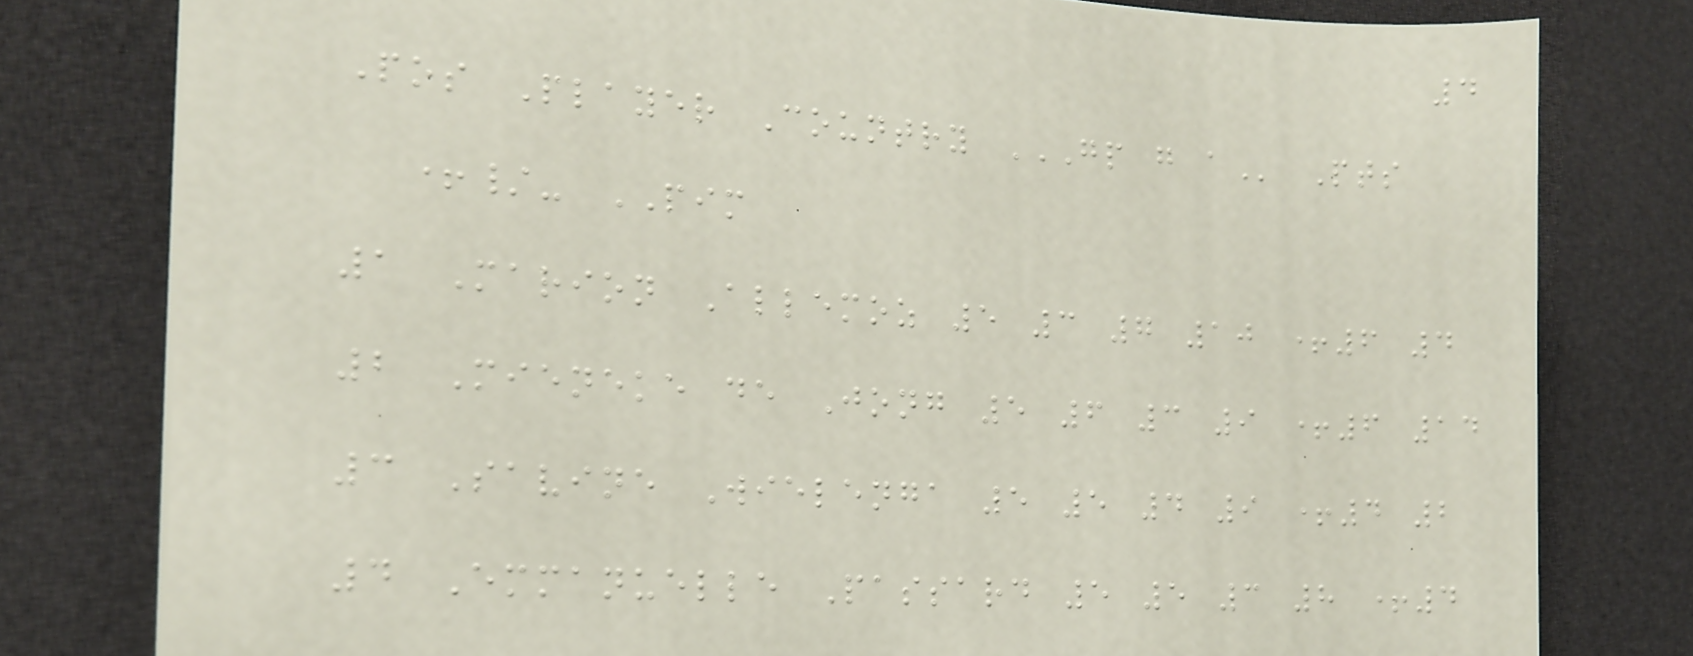4
Pos Player Country GP G A Pts
+/- PIM
1 Marion Allemoz 5 3 7 10 +6 4
2 Mieneke de Jong 5 6 3 9 +6 14
3 Savine Wielenga 5 5 4 9 +4 2
4 Emmanuelle Passard 5 5 3 8 +4
